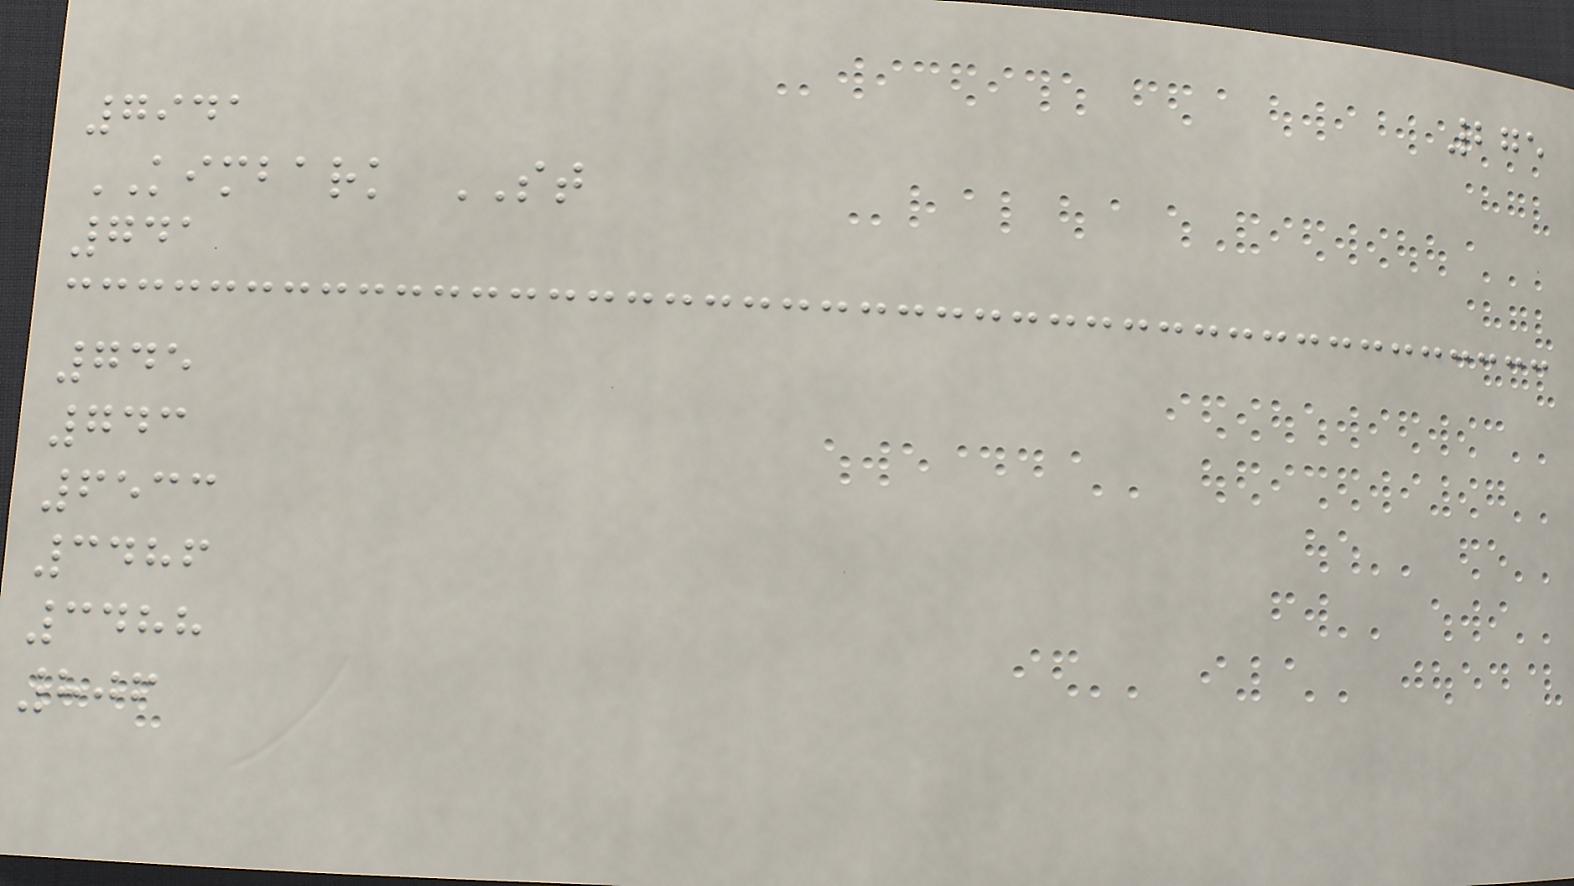275
7941
KIMBARK ST
741
745
743
6533
3486
3488
806
